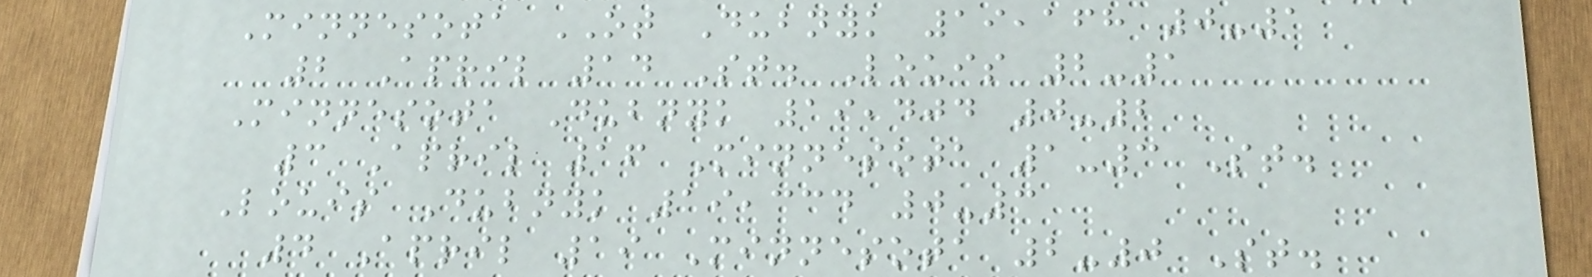Minnesota OT Dubnyk 19,168 0-1
2 April 14 St. Louis 2-1
Minnesota Dubnyk 19,404 0-2
3 April 16 Minnesota 1-3 St.
Louis Dubnyk 19,334 0-3
4 April 19 Minnesota 2-0 St.
